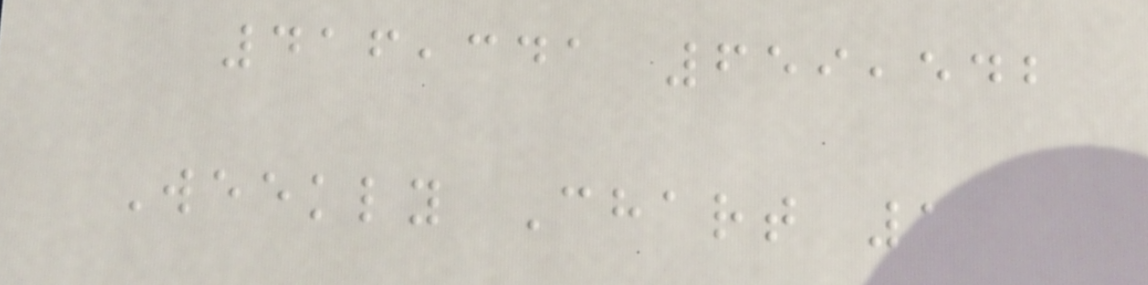416,341 659,542
Weekly Chart 1
